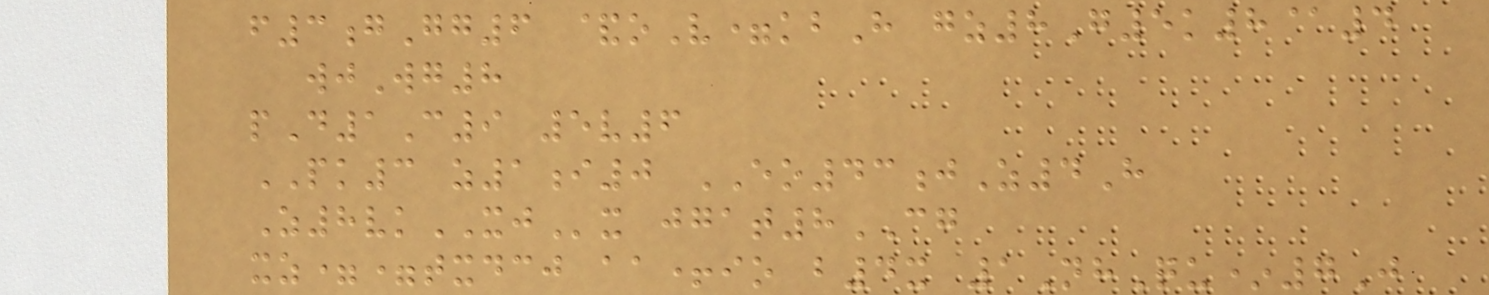f3gGg6 &oV=kbH gz8G5k8@4
wjWg8
pD1C9 5v6
PK3 z1i0 EO43jZ4H
Z8vkXJx jgat8CG
xz==txdcj aa+io b4x 1NhQu*7J
